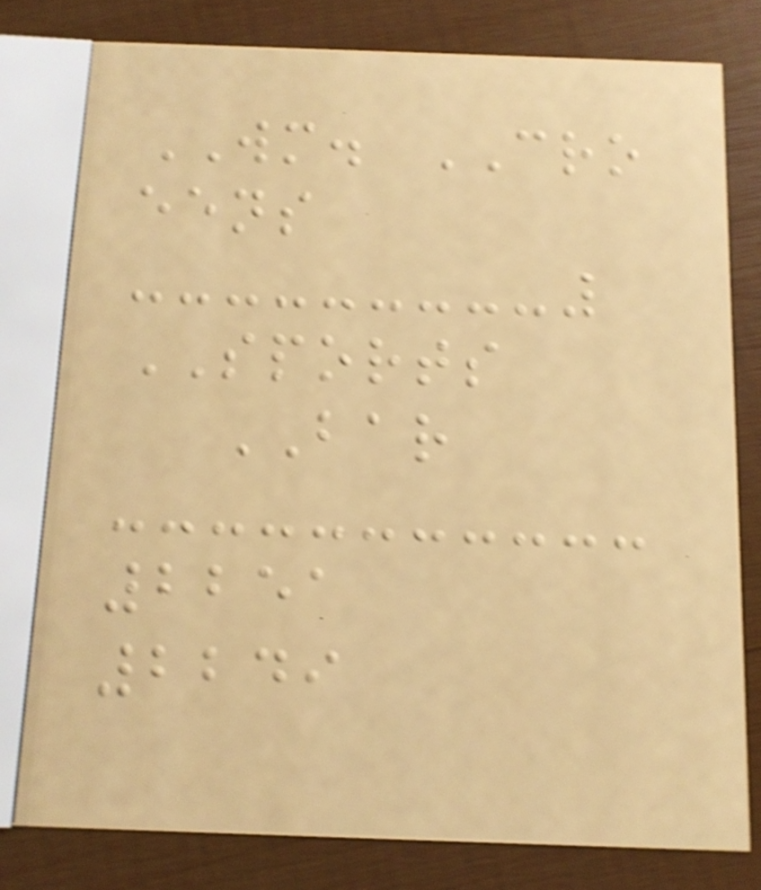WM. CRO
eens
SPORTS
BAR
2251
2249
